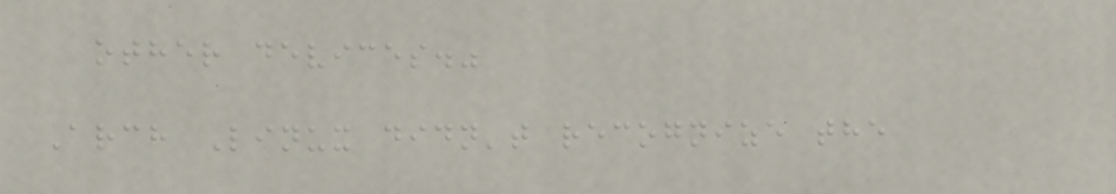other devices."
Arch Linux didn't recognize the
